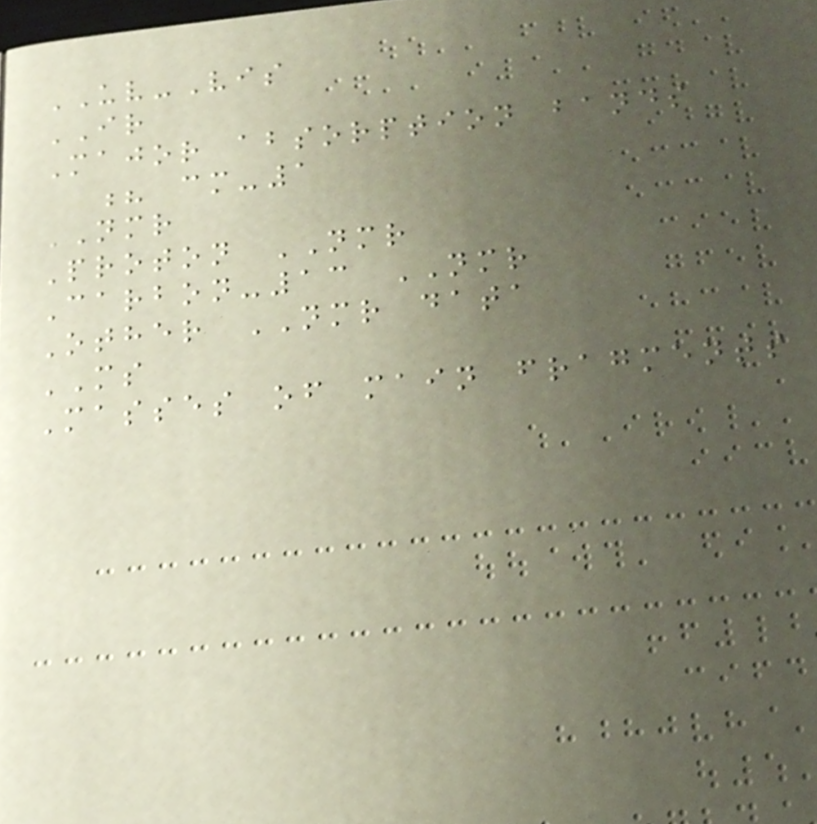UV-Vis
IR
Major absorption bands
? cm-1
NMR
Proton NMR
Carbon-13 NMR
Other NMR data
MS
Masses of main fragments
